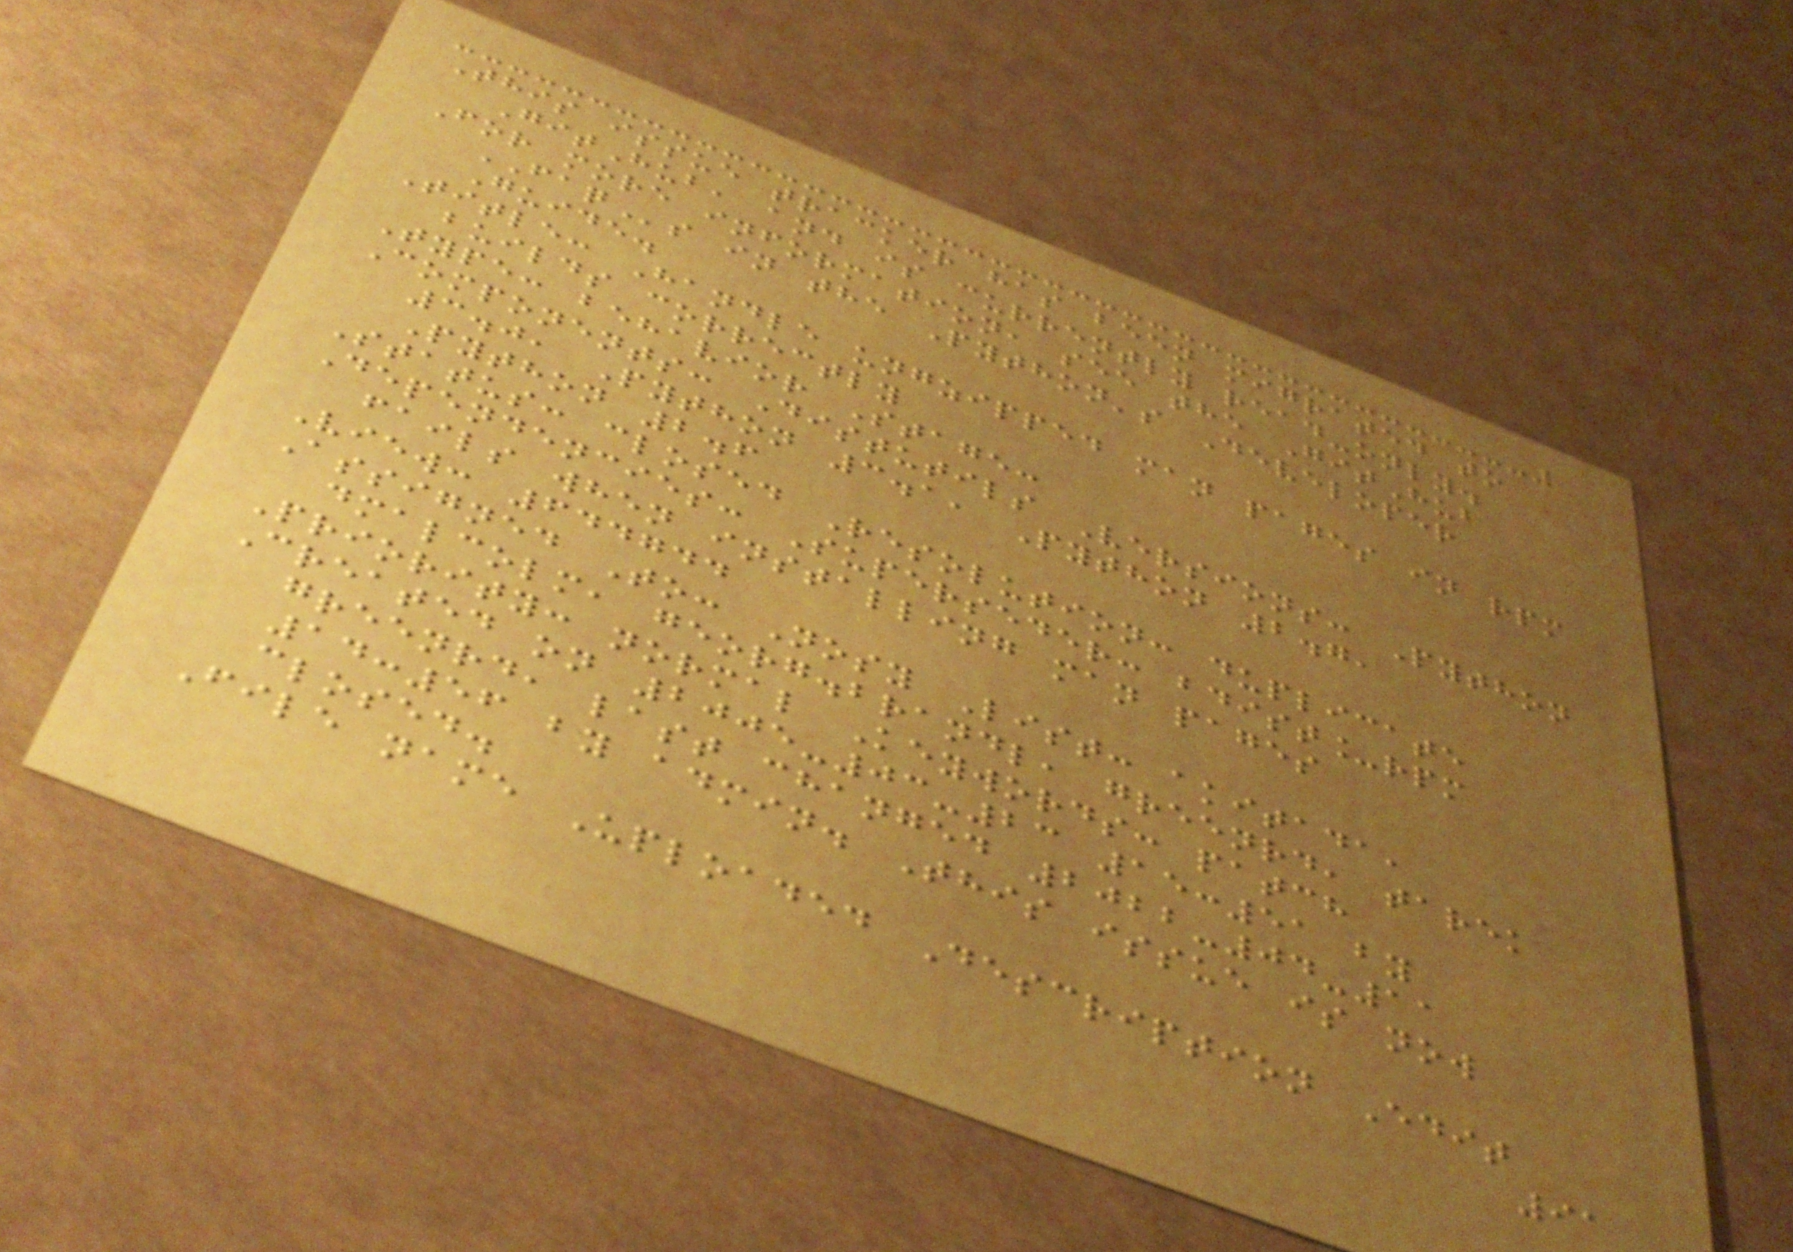This issue tracker has been migrated to
GitHub, and is currently read-only.
For more information, see the GitHub
FAQs in the Python's Developer
Guide.
Title: Handle ungzipped man pages in rpm
builds correctly
Type: behavior Stage:
Components: Distutils Versions: Python
3.0, Python 3.1, Python 2.7,
Python 2.6
Status: closed Resolution: duplicate
Dependencies: Superseder: bdist_rpm
fails when installing man pages
View: 644744
Assigned To: Nosy List: akitada,
dmalcolm, georg.brandl, greenrd, tarek
Priority: normal Keywords: patch
Created on 2005-03-23 15:51 by
greenrd, last changed 2022-04-11
14:56 by admin. This issue is now
closed.
File name Uploaded Description Edit
91
